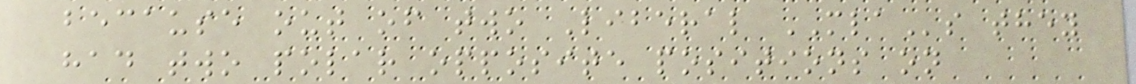because out of two Liberal MLAs they
had two polar opposite positions on
